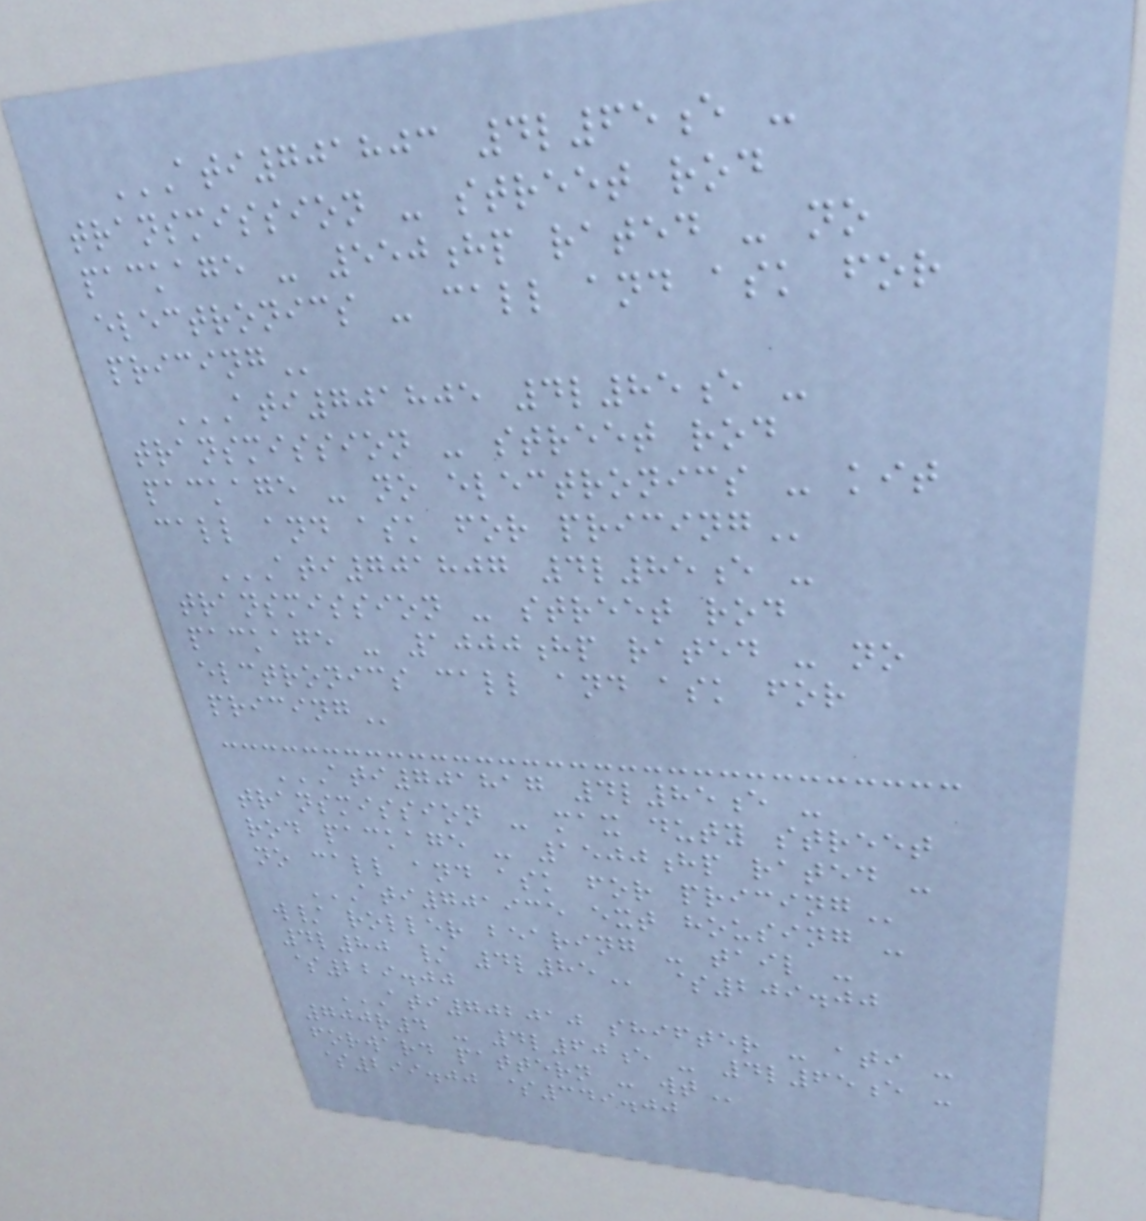ATI701803 4L65E -
TRANSMISSION - STREET ROD
PACKAGE - 550HP RATED - NO
ELECTRONICS - CALL AND ASK FOR
PRICING
ATI701805 4L85E -
TRANSMISSION - STREET ROD
PACKAGE - NO ELECTRONICS - KIT
CALL AND ASK FOR PRICING
ATI701807 4L85E -
TRANSMISSION - STREET ROD
PACKAGE - 1000HP RATED - NO
ELCTRONICS CALL AND ASK FOR
PRICING
ATI701817 4L85E -
TRANSMISSION - MAX DUTY STREET
ROD PACKAGE - 1500HP RATED -
NO CALL AND ASK FOR PRICING
ATI701935 EXT HOUSING -
W/ ROLLER BEARING - TAIL -
4L80 / 4L85 $209.00
$229.00
ATI702010 SHIFTER - ATI -
700R4 - 4L60E - 4L65E -
FORWARD PATTERN - WT
$299.00 $349.00
